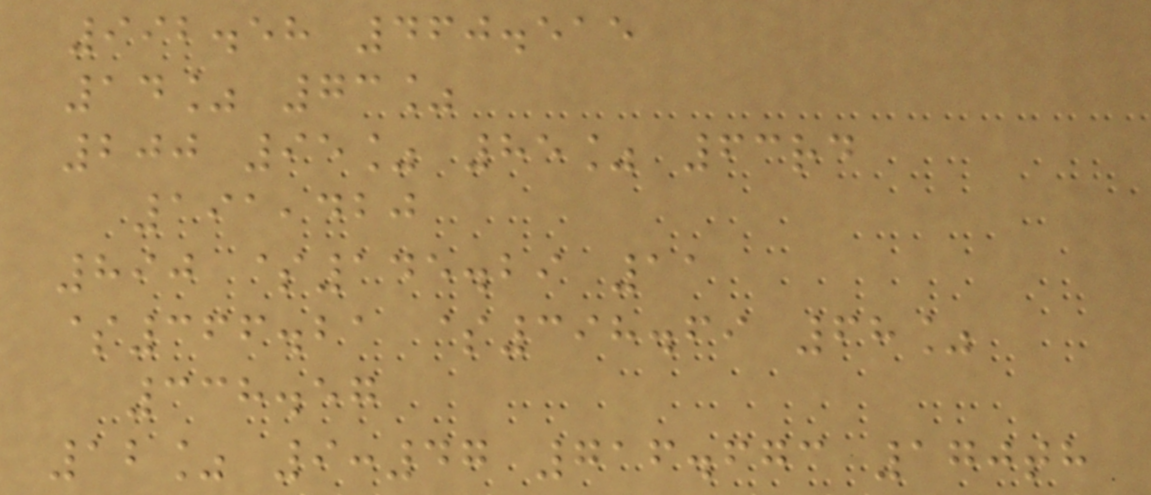992.58 460.515
14% 73%
200 95% 85% 63rd
191,420
890 $145.29 11
$366.21 $398.69 68%
338.57
12% 9:47 716.673 170th
